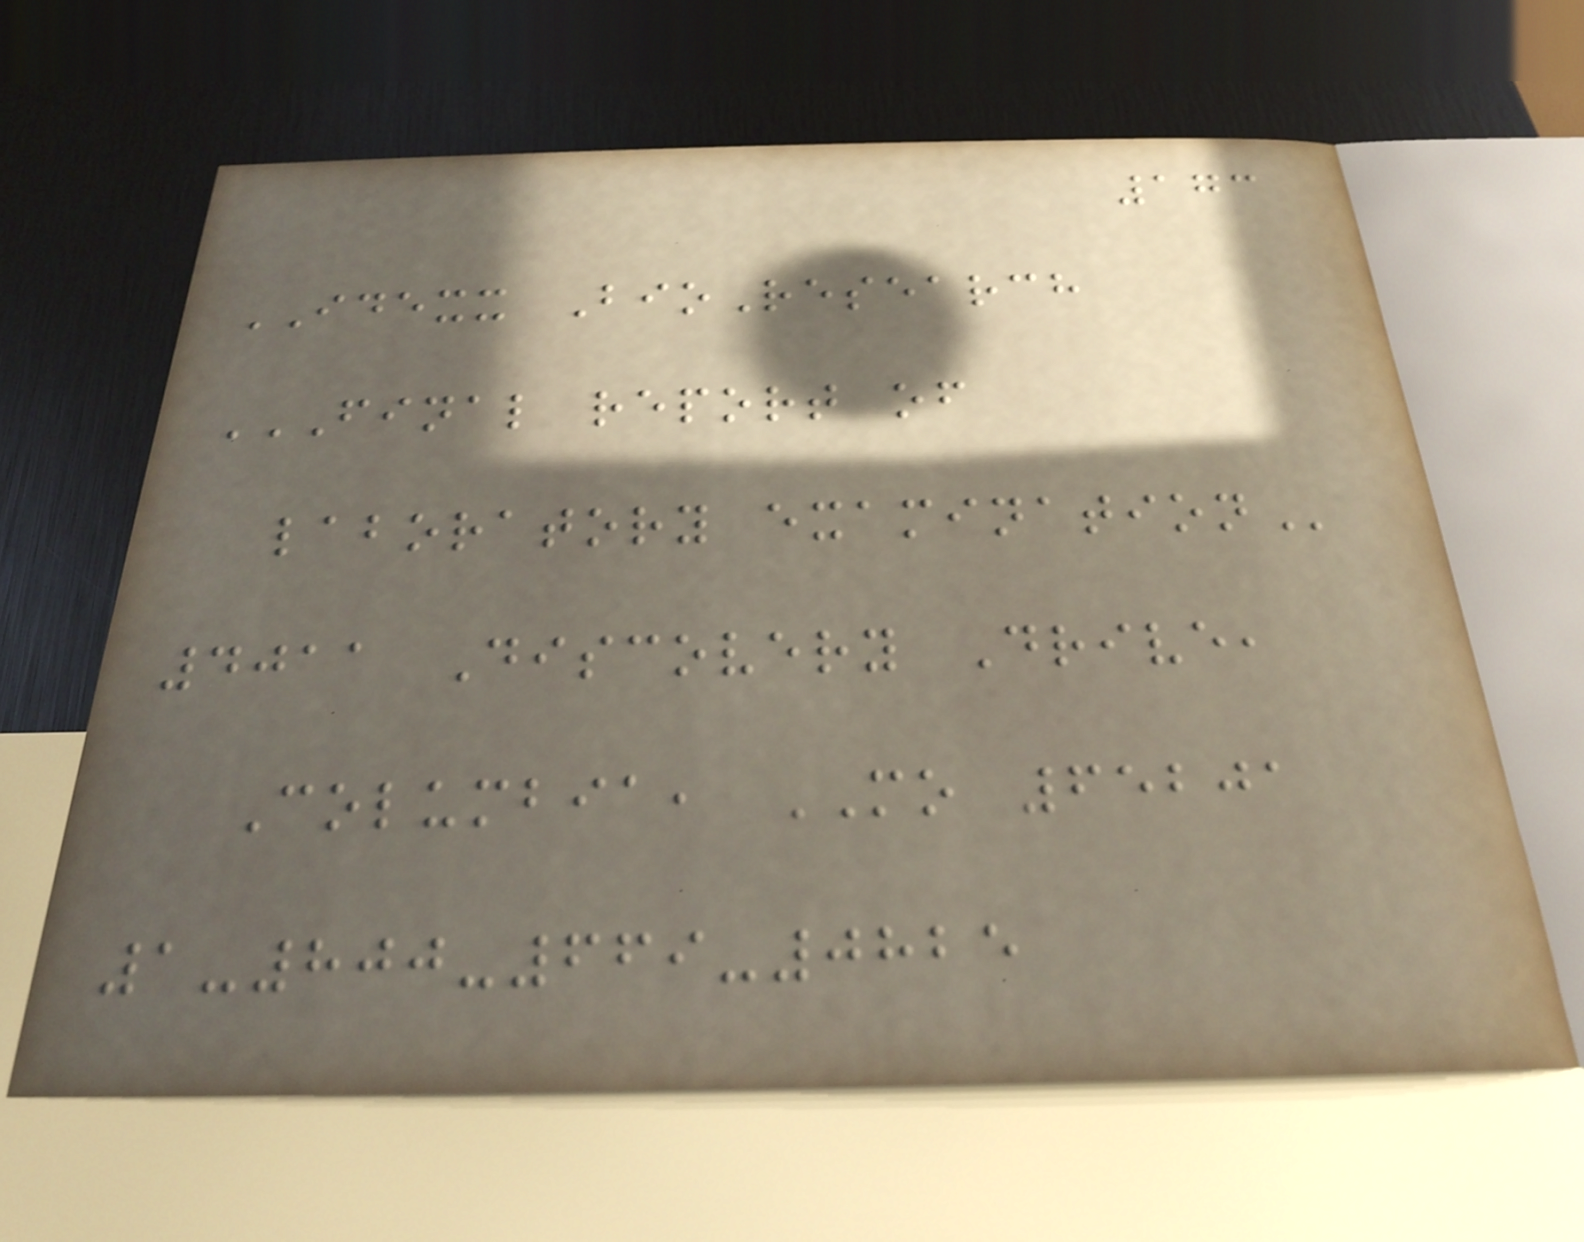173
IDEXX BioResearch
FINAL REPORT OF
LABORATORY EXAMINATION
4011 Discovery Drive,
Columbia, MO 65201
1-800-669-0825
